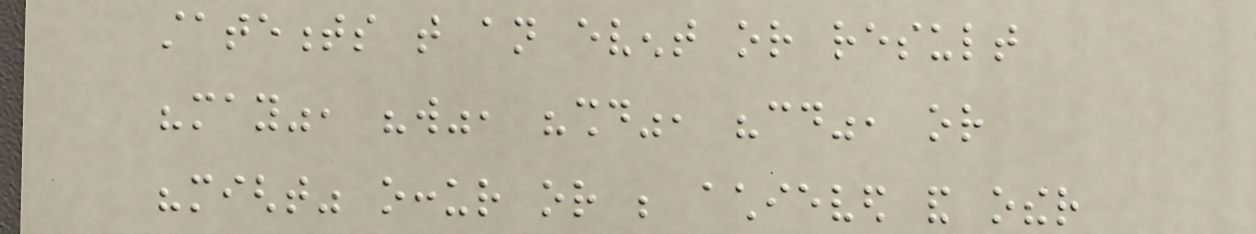statements that an event or result
"may", "will", "should", "could", or
"might" occur or be achieved and other
